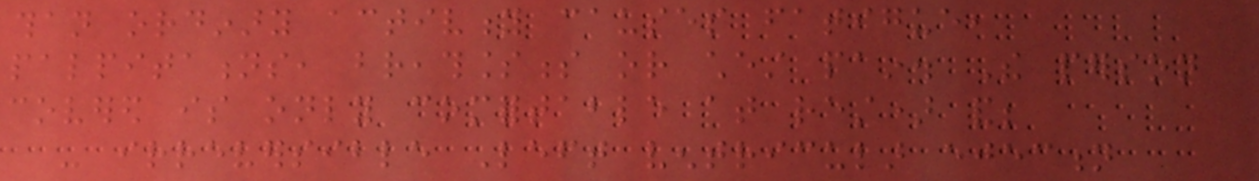than ordinary activity causes fatigue,
palpitations, breathlessness or chest pain. The person
covered is only comfortable at rest) and;
- irreversible Left ventricular ejection
